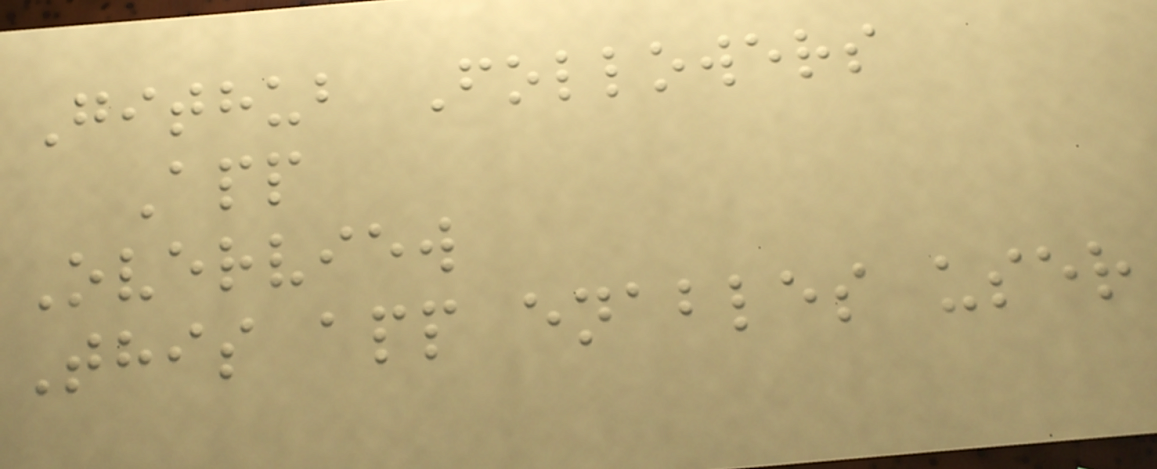Github Followers
App
Overview
This app enables user
